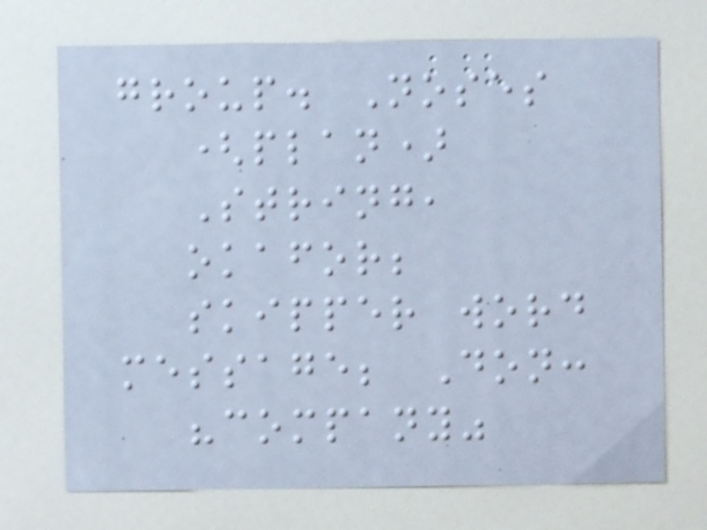group. Noses
(plan)
String,
okafor;
skipper word
message; Don:
"company"
